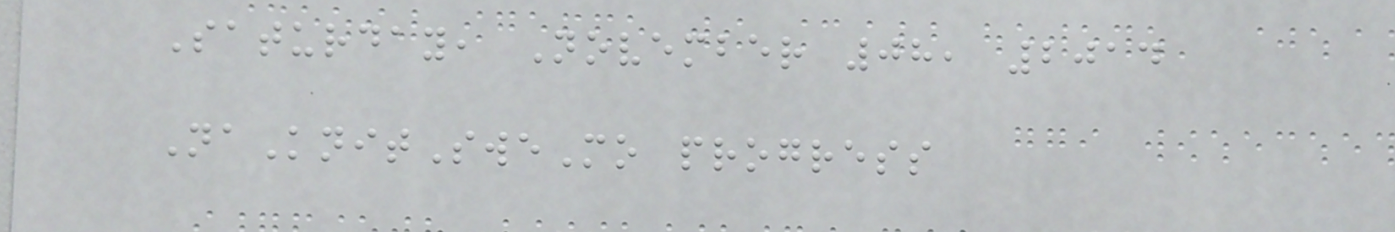Saturday, November 08, 2014
NaKnitSweMo progress
